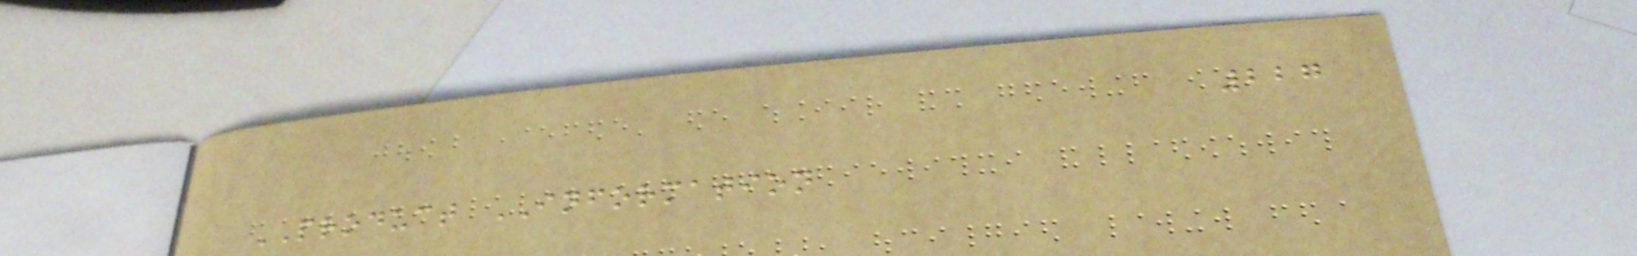227
PRODUCT INFORMATION
